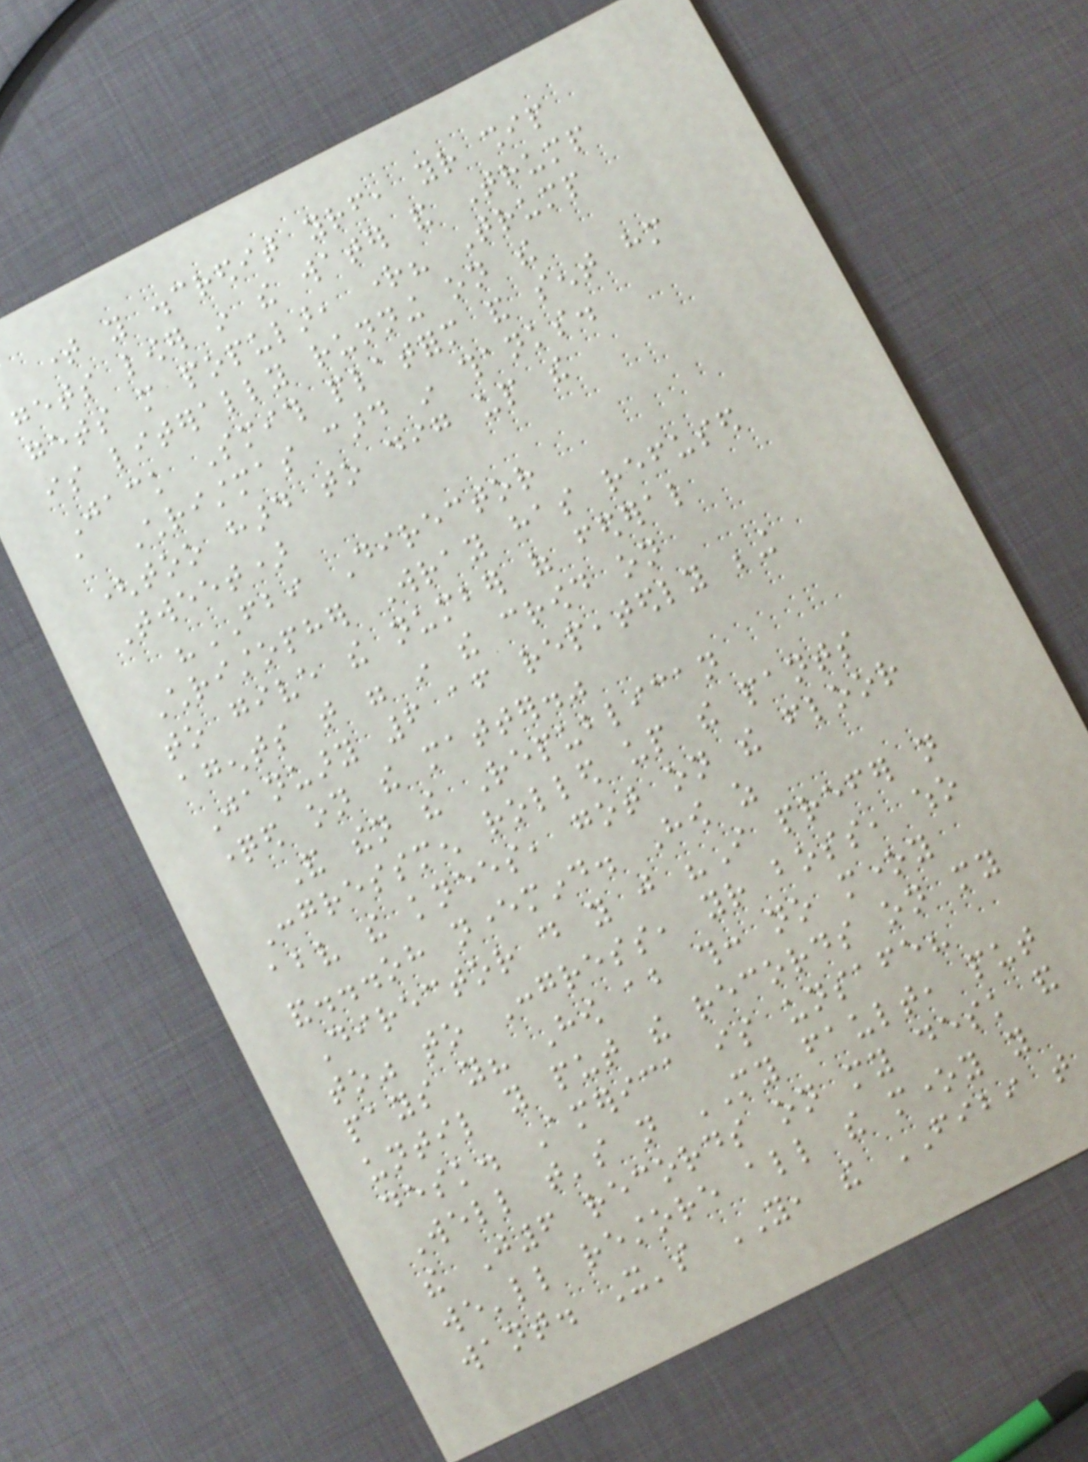time you discredit yourself, your ship
gets lower in the water and Trump
gets more popular, right? Trump
is literally running on the
Jack Smith platform and sent him
a Christmas card in thanks.
(too hard to dig up the
Tweet)
"FBI Director
Christopher Wray has refused
to give the number of federal
agents that were in the crowd on
January 6 after repeatedly being
questioned on the matter."
And then the Republican
Congressmen rolled up the pants
above the knees, got on the floor
and...oh nevermind. How as
Director do you just "I prefer not
to" to Congress, your boss, who
pays you? How about this: no money
until you put the records on my
desk. America is unsafe?
Well that's not MY fault, put
the J6 records on my desk and
we'll restore all the money you
want. It's YOU, the FIBI that
